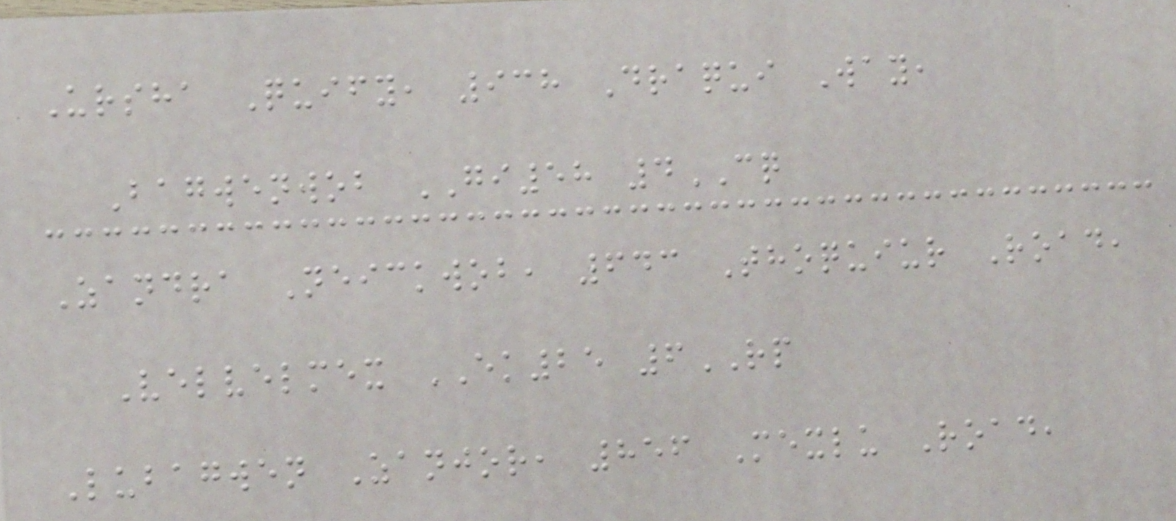Ursha Quify, 938 Draqui Way,
Bagwenwob GI58 4CQ
Zandra Neickwob, 643 Thoquiur Road,
Velvelmex EK25 6RP
Lubagwen Zanjor, 856 Mexlu Road,
